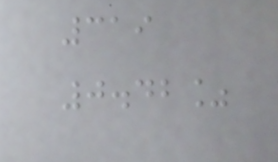319
0.42%
